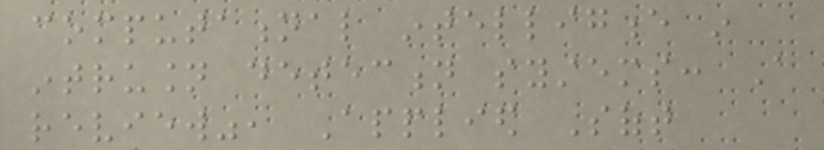computational intelligence in
intrusion detection systems: A
review", Applied Soft
